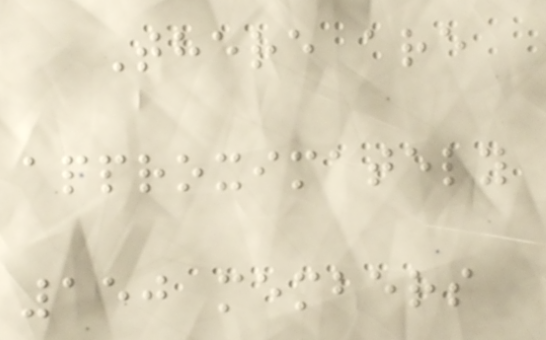There are
approximately
150 members
